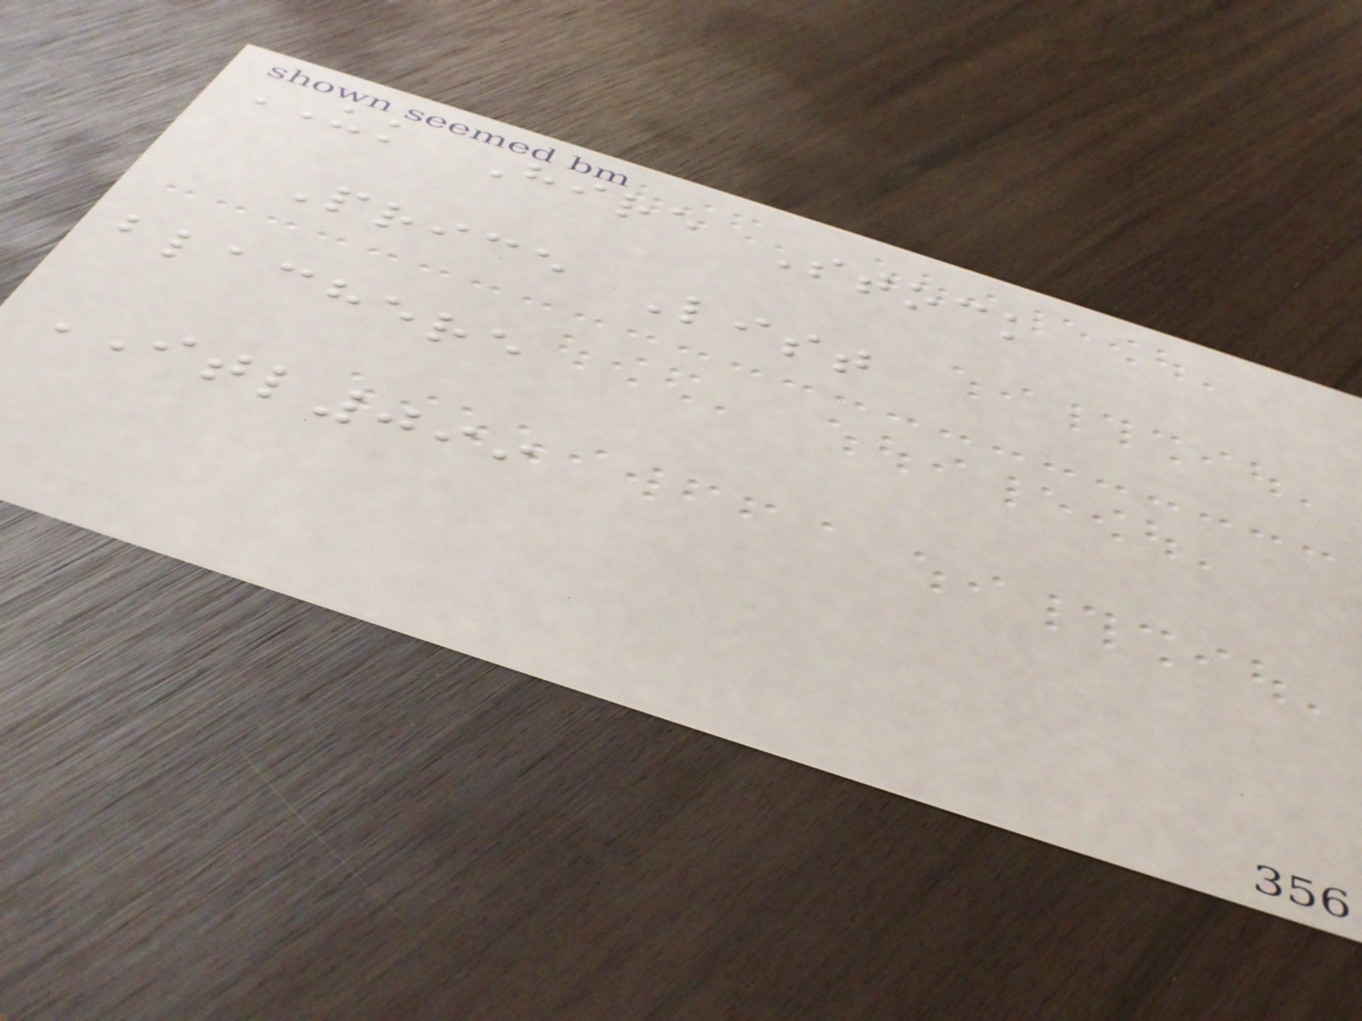UK Hire Stock
Price List
blachere
ITL099
